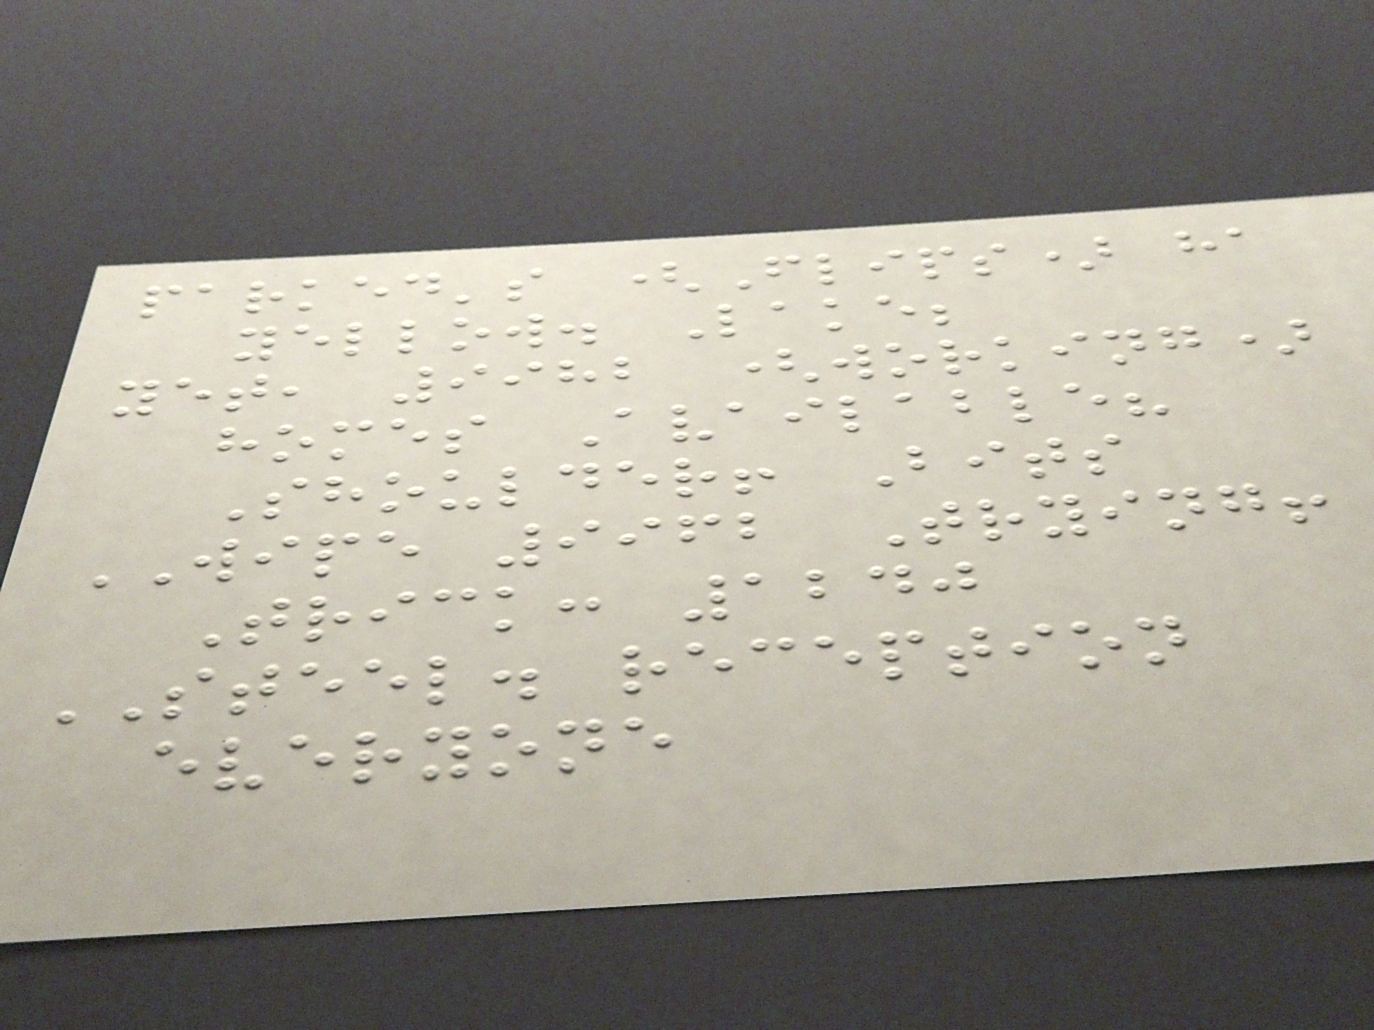parked's (Flips) ha
yellow. Lake;
yet, 9982 (working)
homes Available?
Shoulder! Bits
WIPE 9962 Trying!
Trick: 1240
STEEL. reception
everyone
